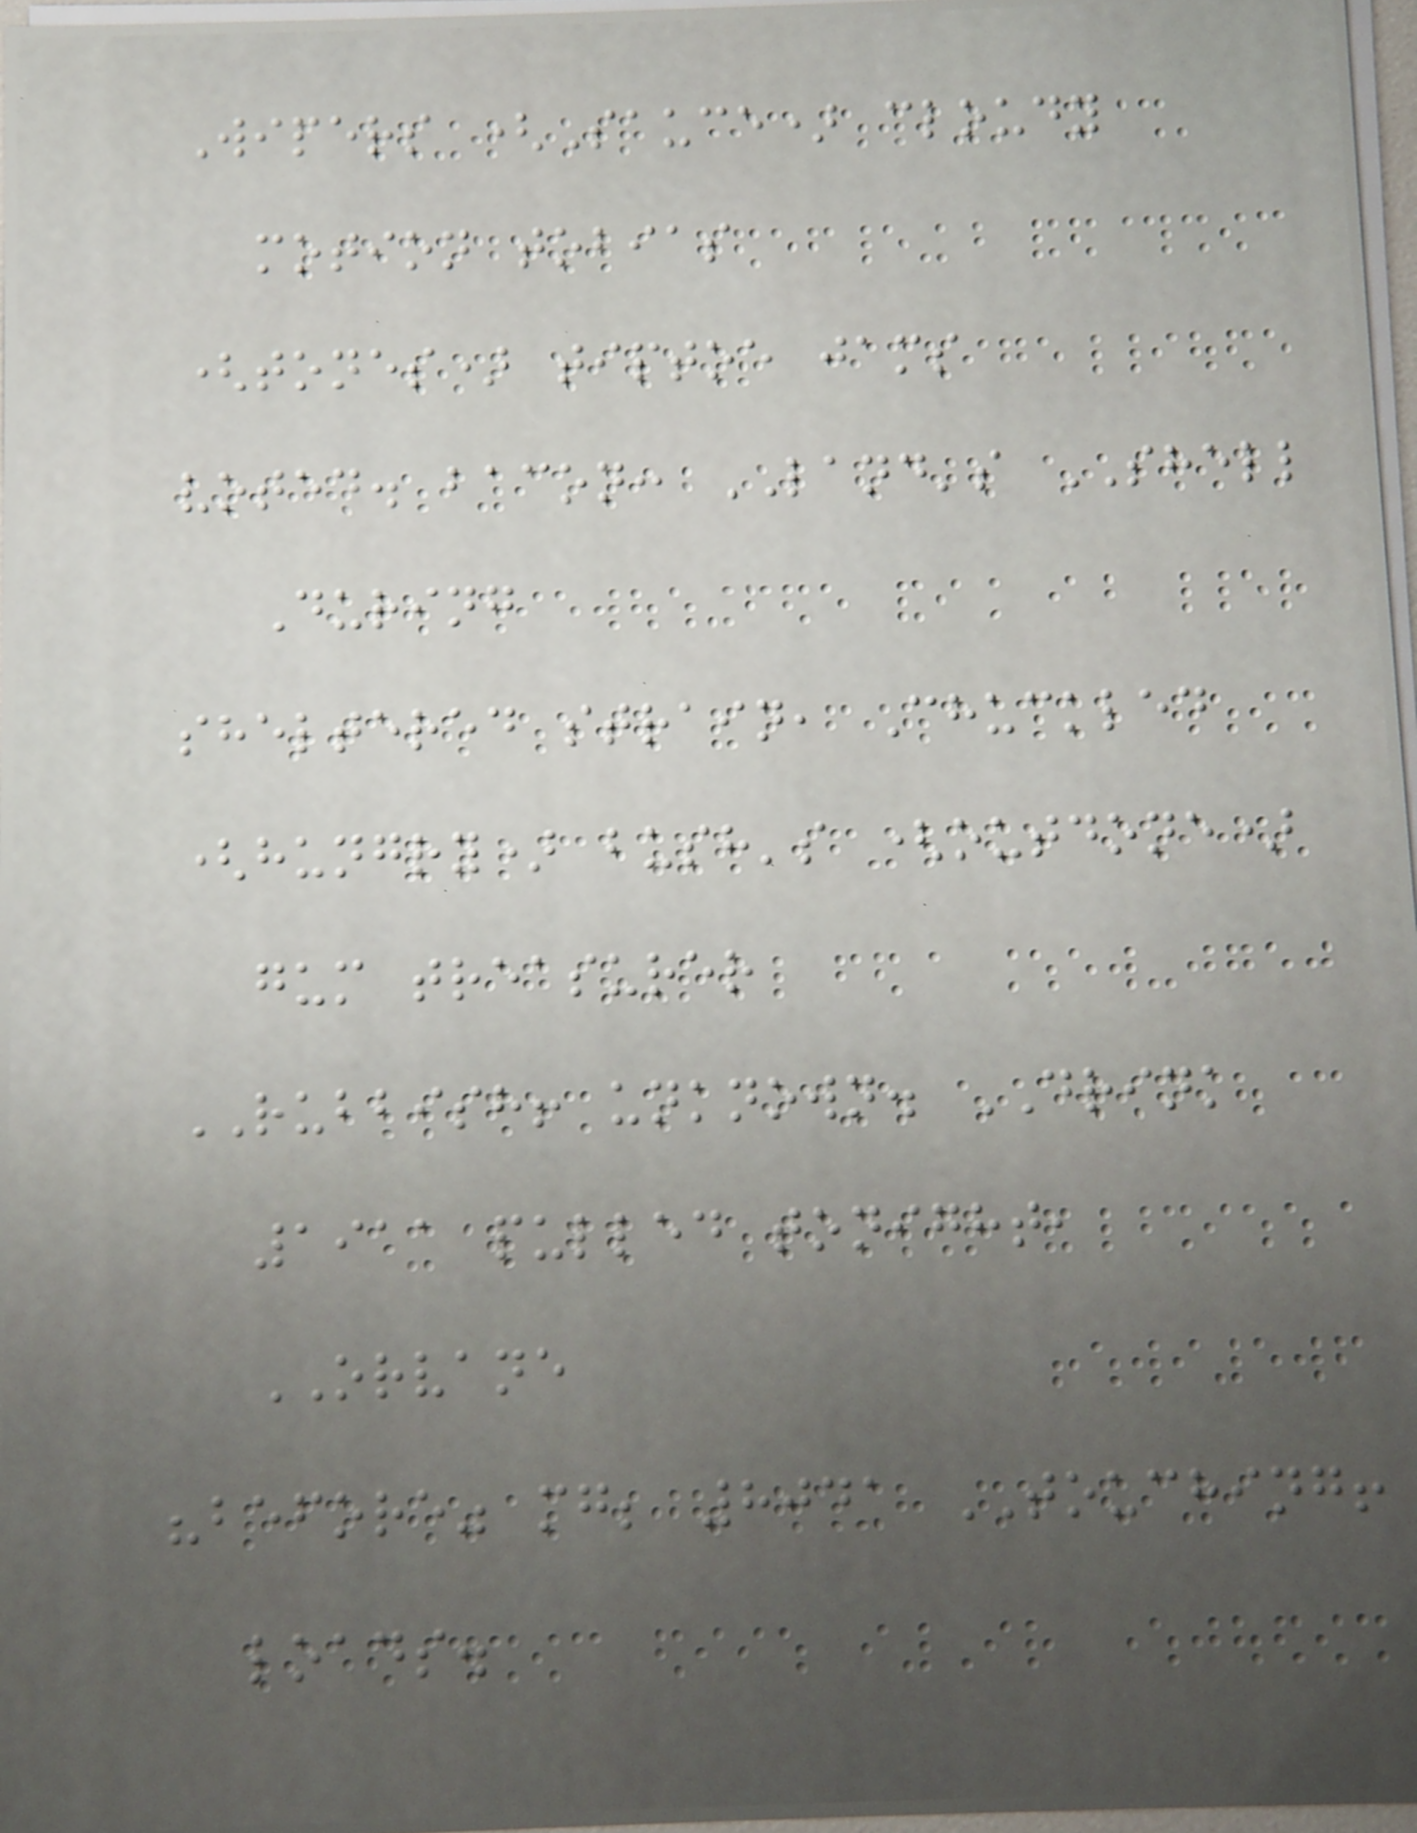Wipers (Sauce) cloudy
motion tobias
(tones) tiptoe jams
voted. bacon: LAND's SHELL
During
sheltered strain, Chuckled
(hungry) bush's (outdone)
gum treasurer
RUBBISH! unknown. DRINK
1911 pulled tonight,
ORVANE
"before" mg; 8041 TOUCHING!
loads.
